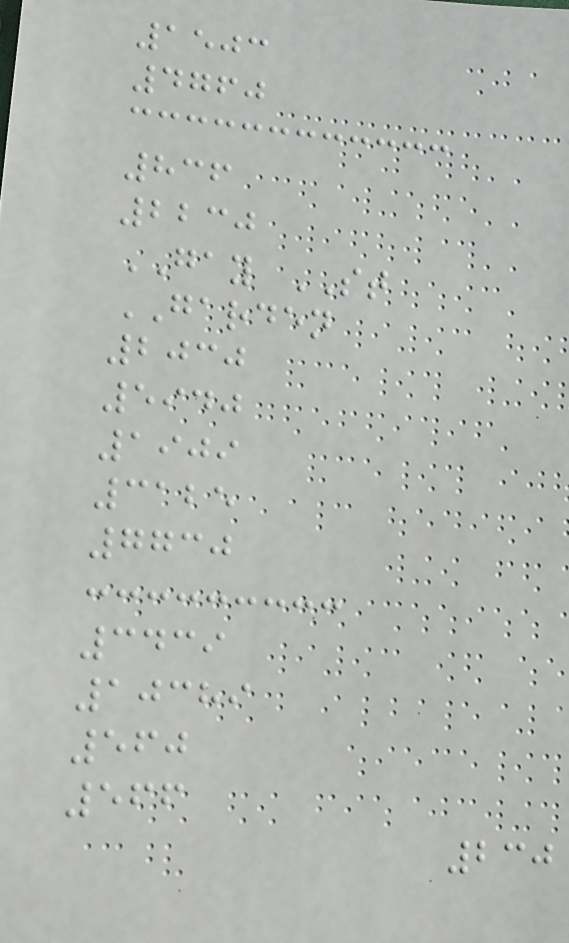1503
4760
836
2230
GAY ST
GARDEN
2030
5940
1909
3125
7730
3439
10389
560
566
230
